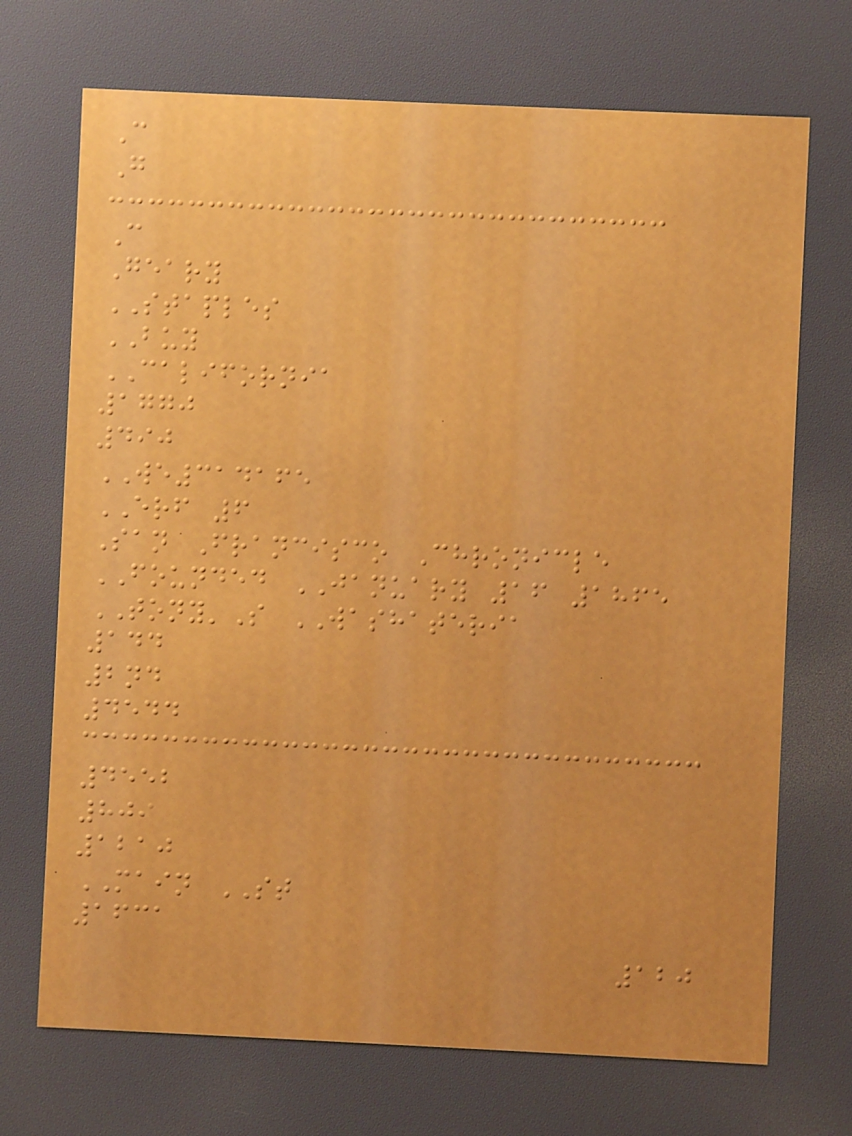C
G
C
Geary
STAPLES
BUY
CALIFORNIA
1770
490
WE314165
ERF 6
San Francisco Chronicle
FOUNDED JANUARY 16 1865
TONY'S WASHATERIA
144
2nd
4544
4552
809
1210
MAIN ST
1631
120
